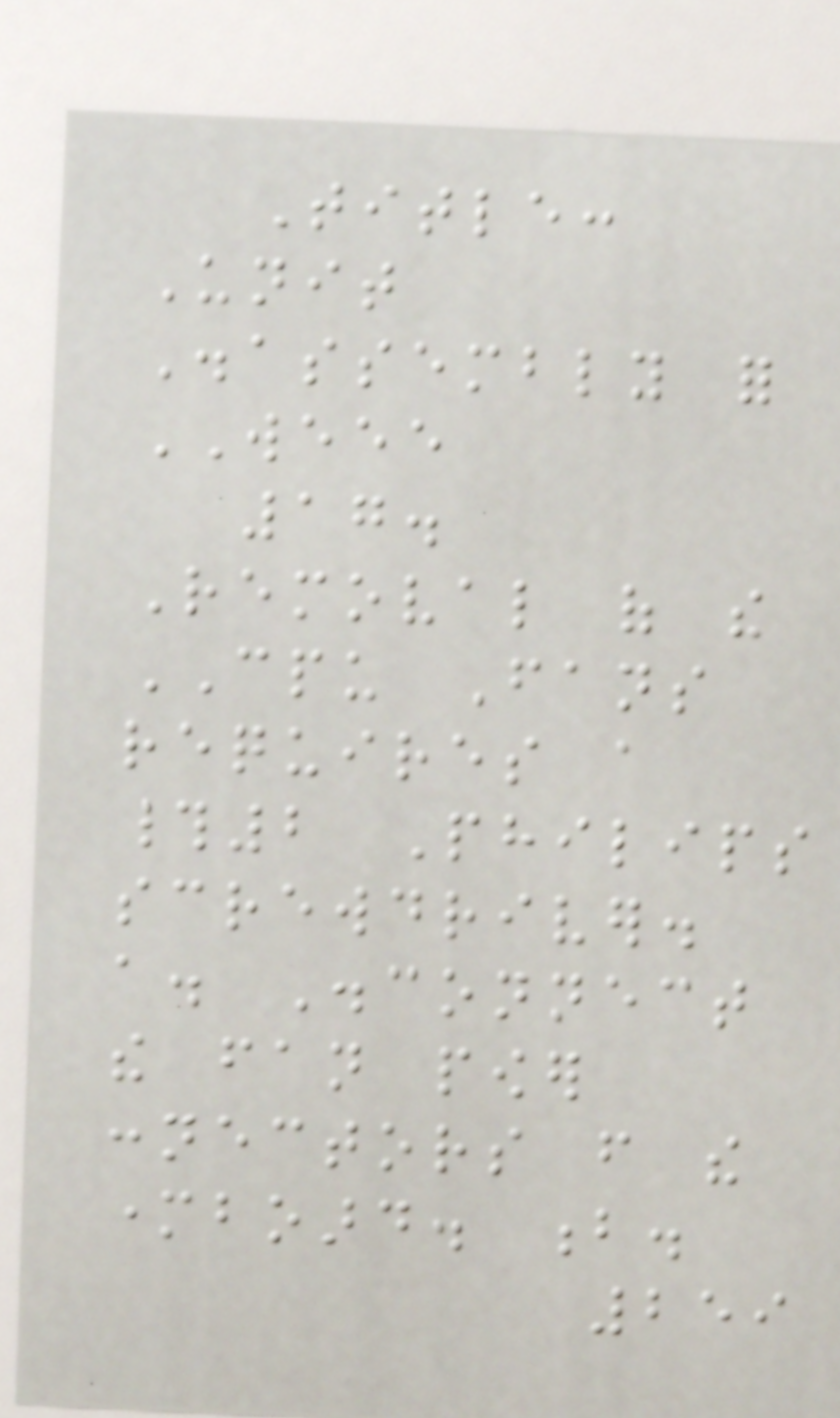Title:
Unit
Disassembly for
WEEE
17.
Removal of the
CPU Fans
requires a
#2 Philips
screwdriver.
a. Disconnect
the fan power
connectors from the
motherboard. b.
259
